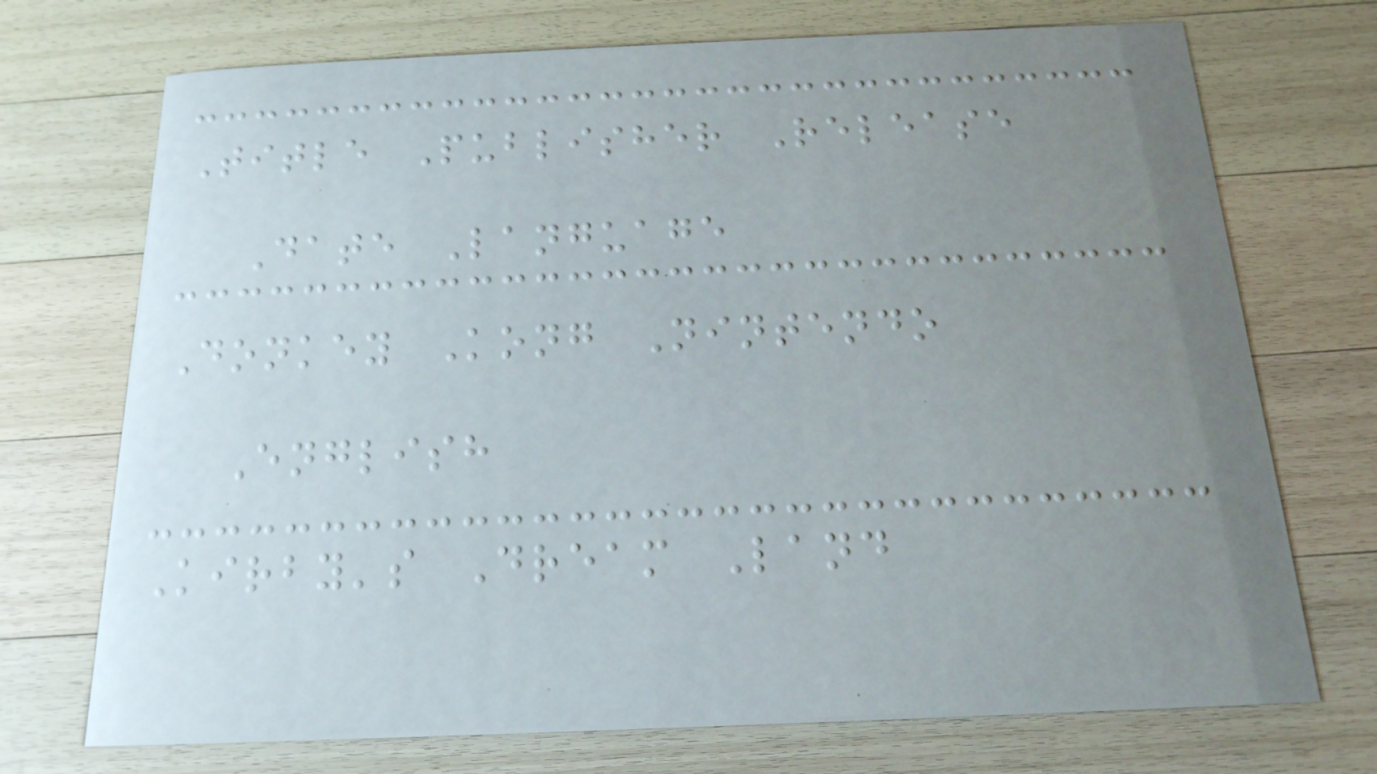Title Publisher Release
Date Language
Donkey Kong Nintendo
English
Kirby's Dream Land
